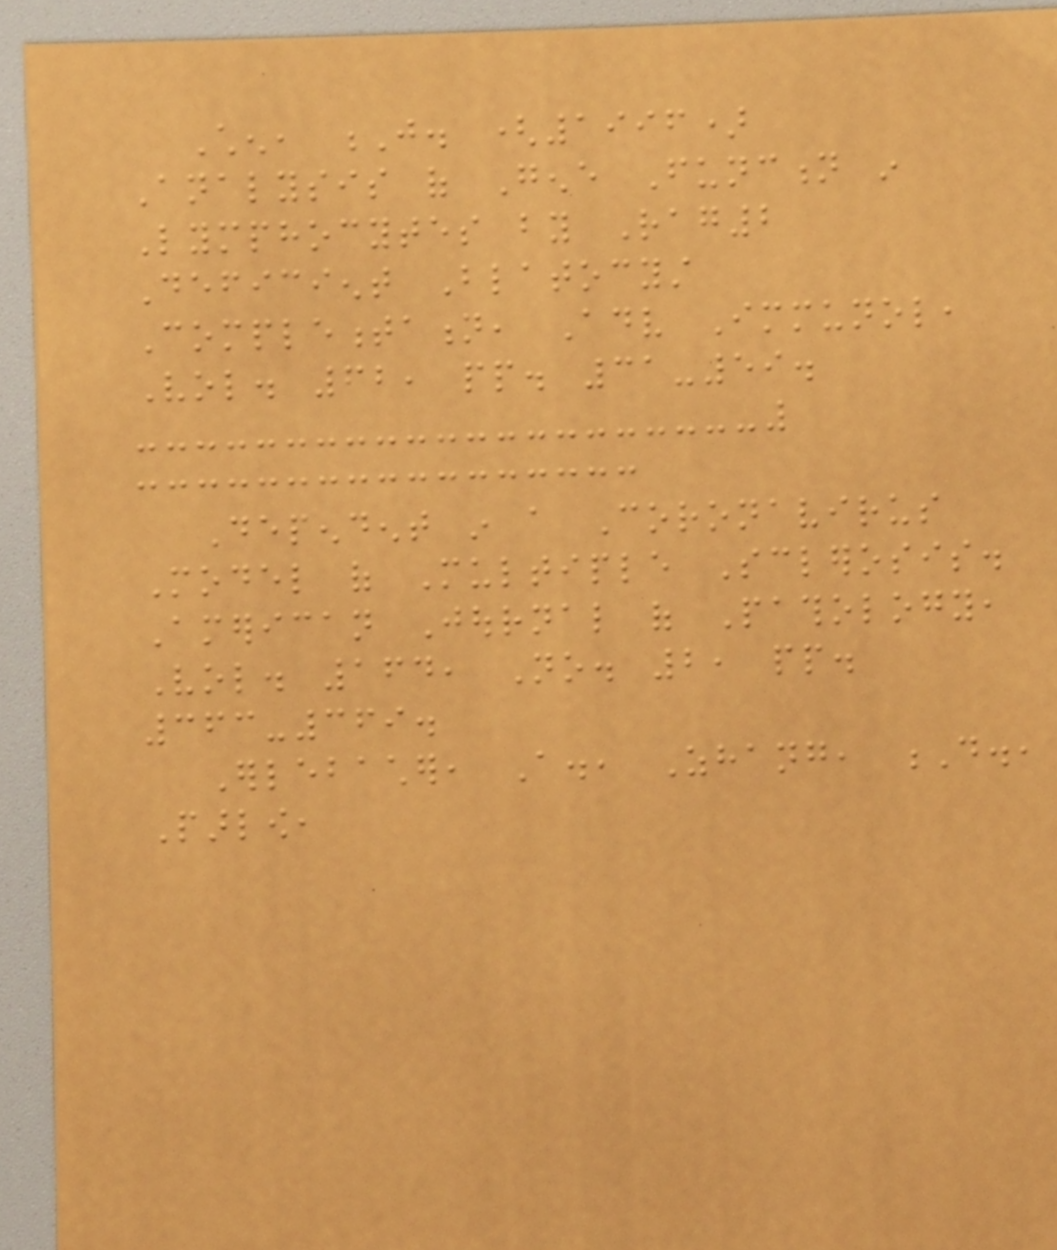Chen, J. (1996)
Analysis of Gene Function in
Lymphocytes by Rag2
Deficient Blatocyst
Complementation, Adv Immunol,
Vol. 62, pp. 31-59.
Dependent in a Coronavirus
Model of Multiple Sclerosis.
American Journal of Pathology,
Vol. 164, No. 2, pp.
363-369.
Erlebacher, A., Zhang, D.,
Parlow,
